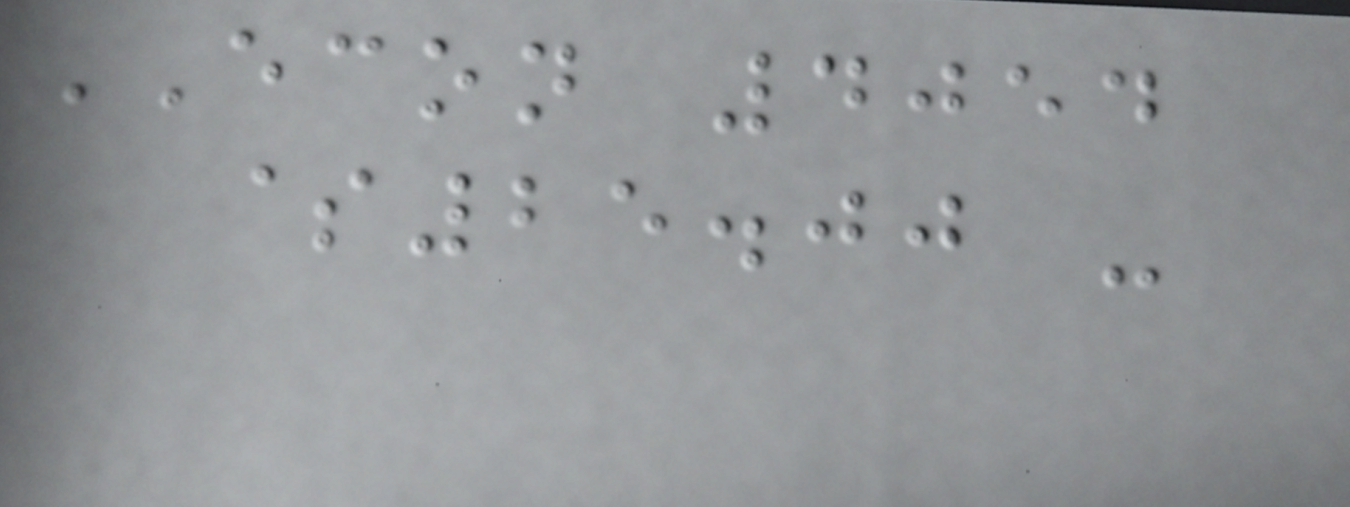ECON 4054
$25.00 -
